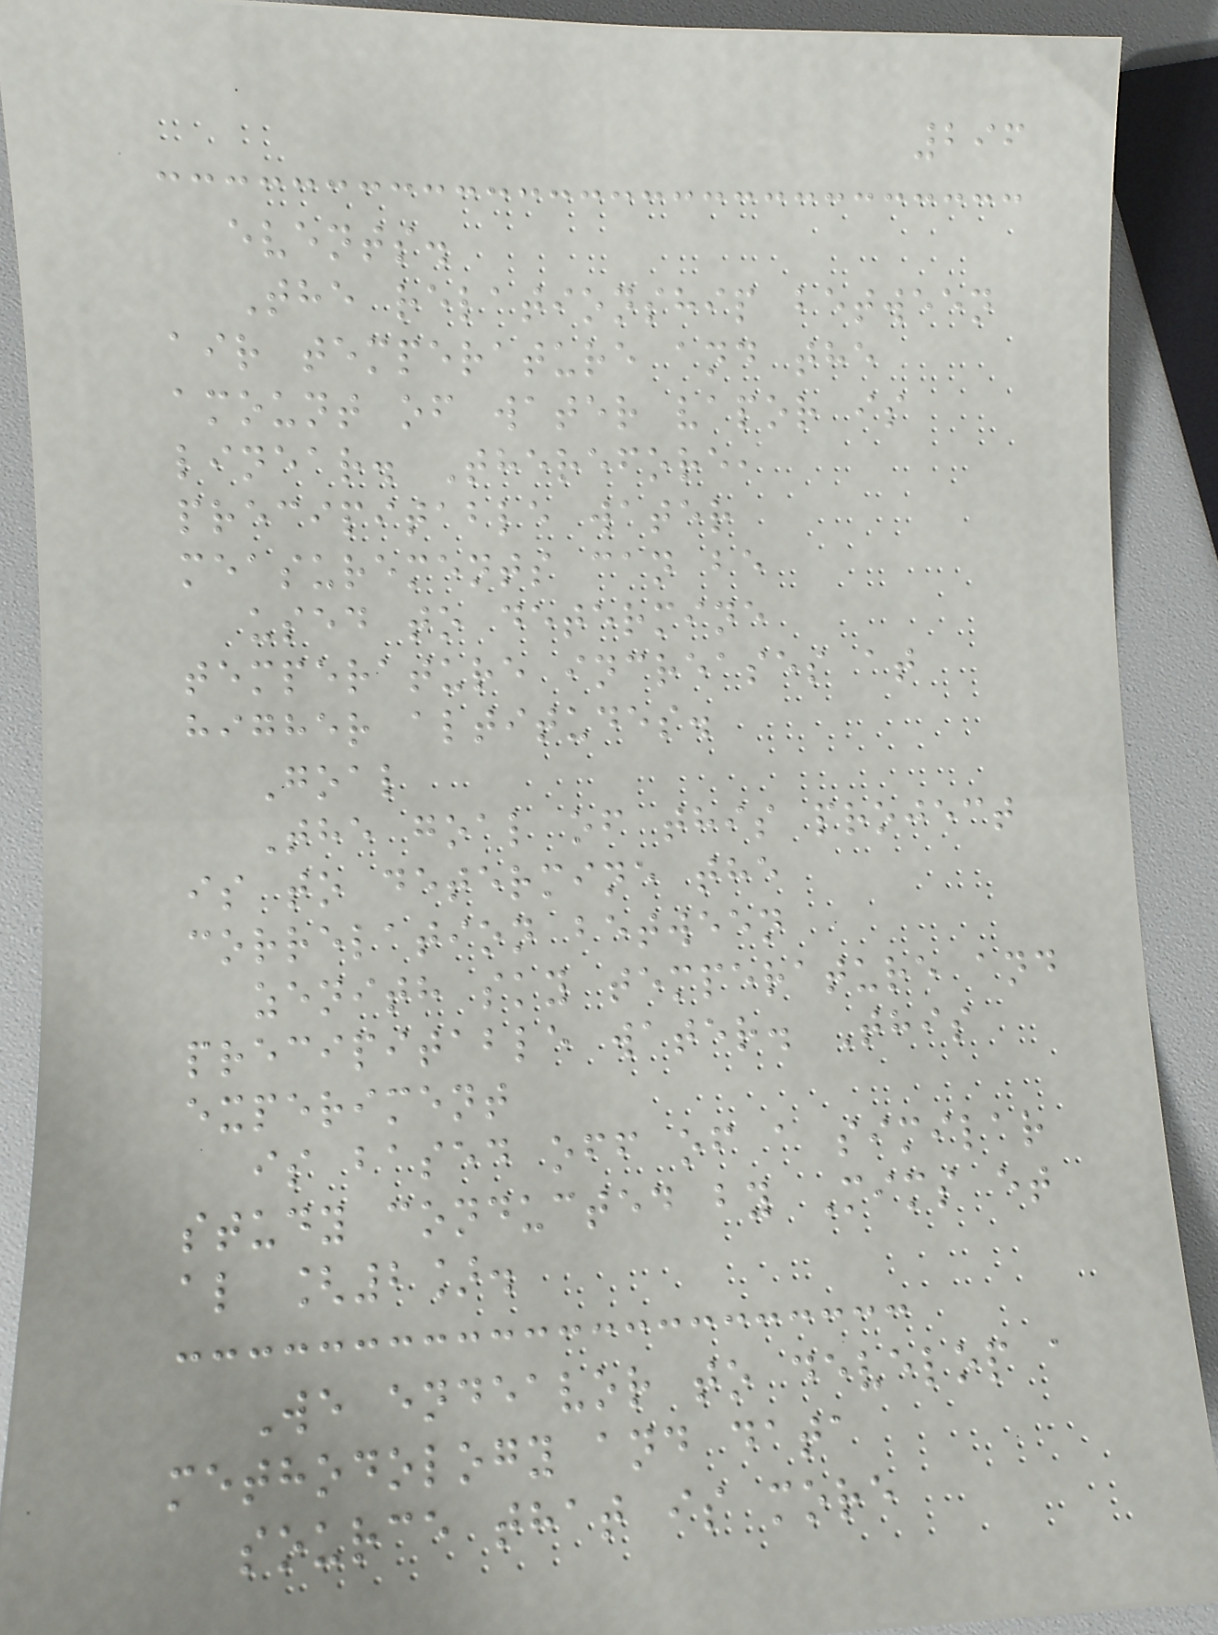296
events.
The relationship between
air temperature and the
amount of water vapor is
linear. Therefore,
precipitable water
measurements can be
used to determine
temperature increases at
higher altitudes.
Goal
The goal of this project
is to determine the
correlation between
zenith sky temperature and
precipitable water. This
experiment
is based off of a similar
study conducted by Mims et
al [2].
We endeavor to develop a
methodology and data
source that is more
